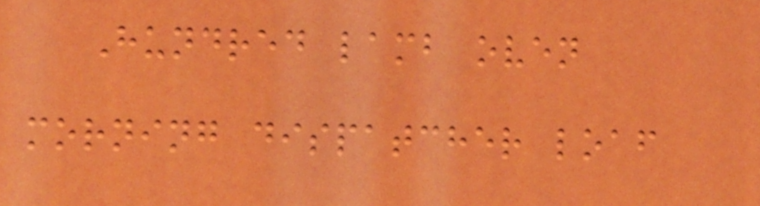Hundred lamb oven
morning dispatcher loaf
